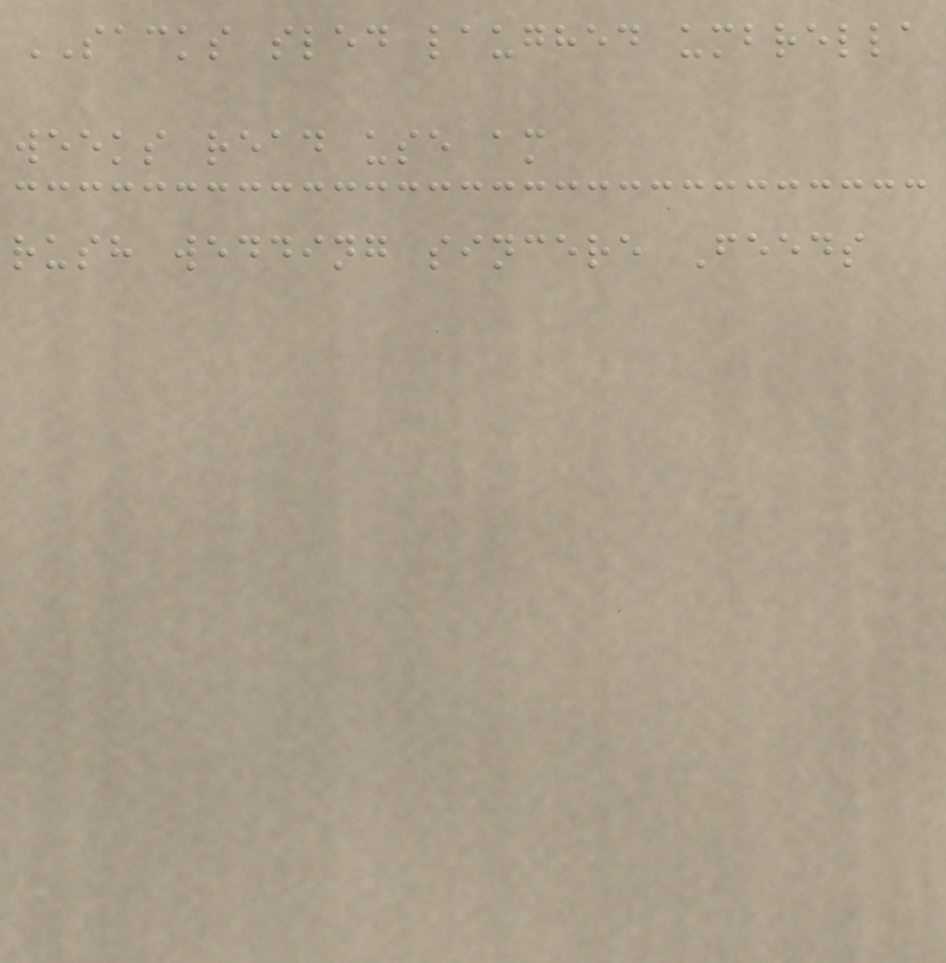SACKS sled laughed umbrella
weeks read use am
rush wedding sincere Feeds
